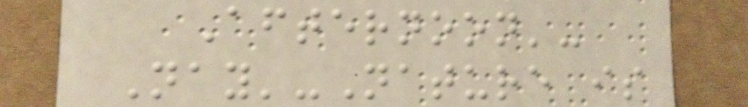Afternoon'-
Nay'-Nature is
